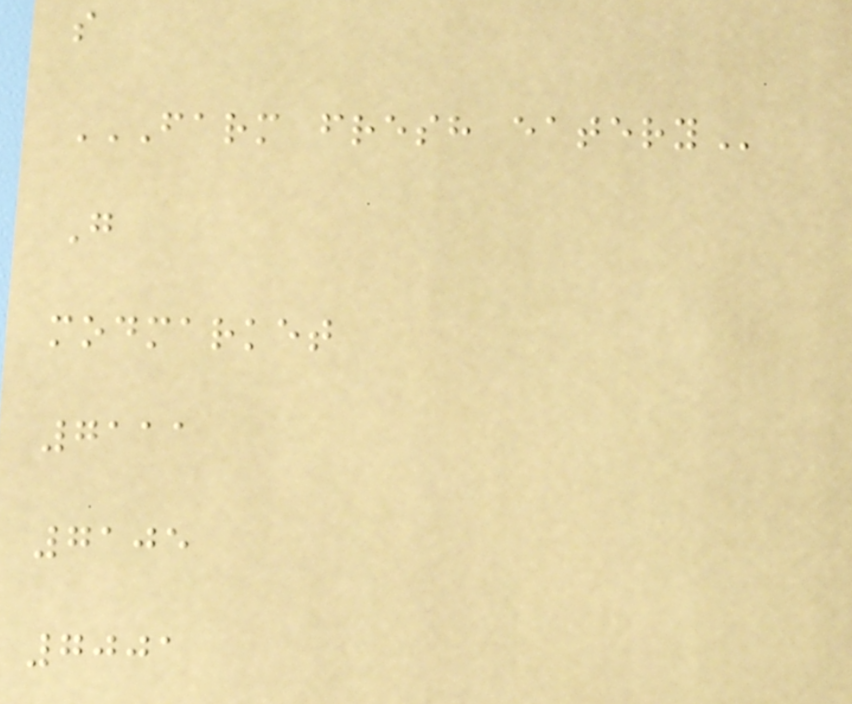s
FARM FRESH EATERY
G
modmarket
7111
7105
7001
